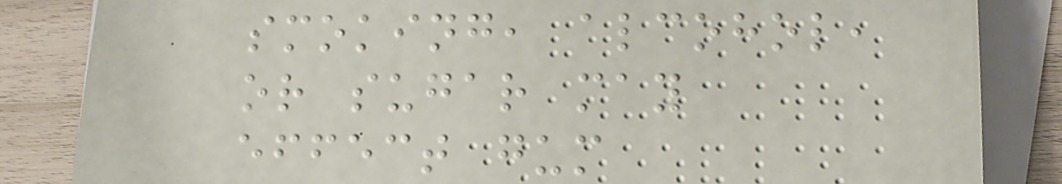smoking, alcohol,
or sugar may
effect gum
